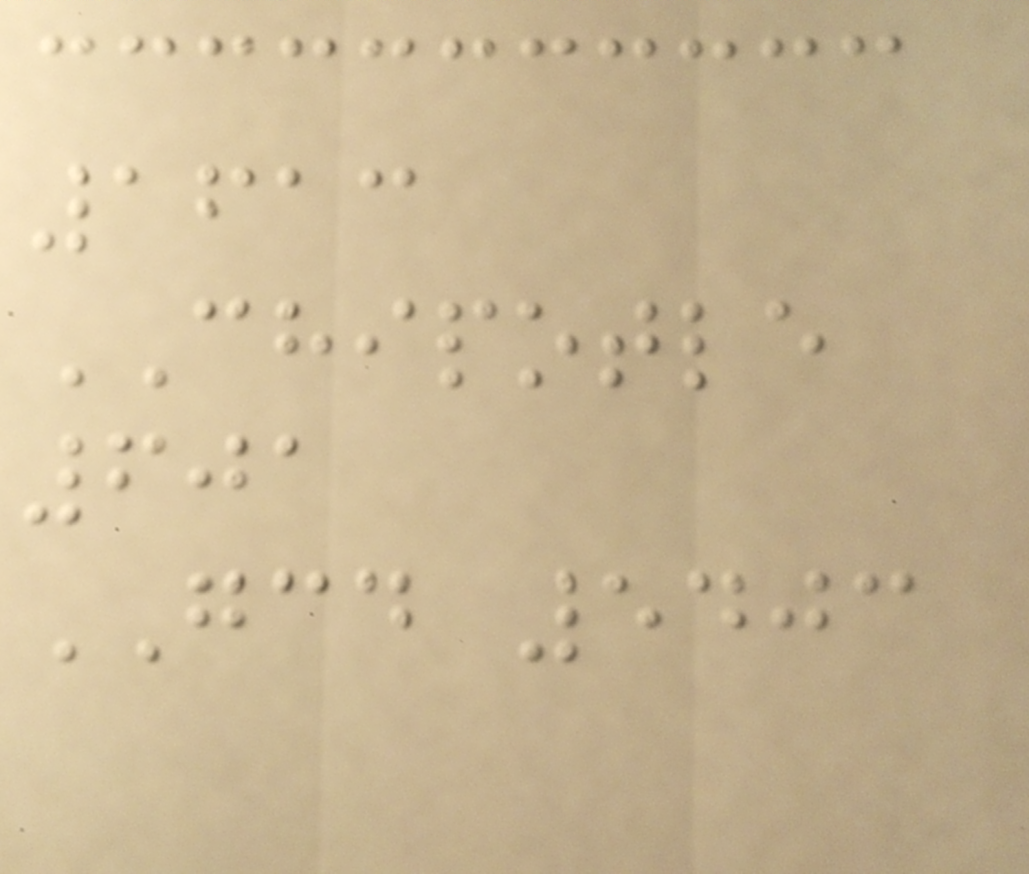1613
CHIPOTLE
601
GCD 5403
